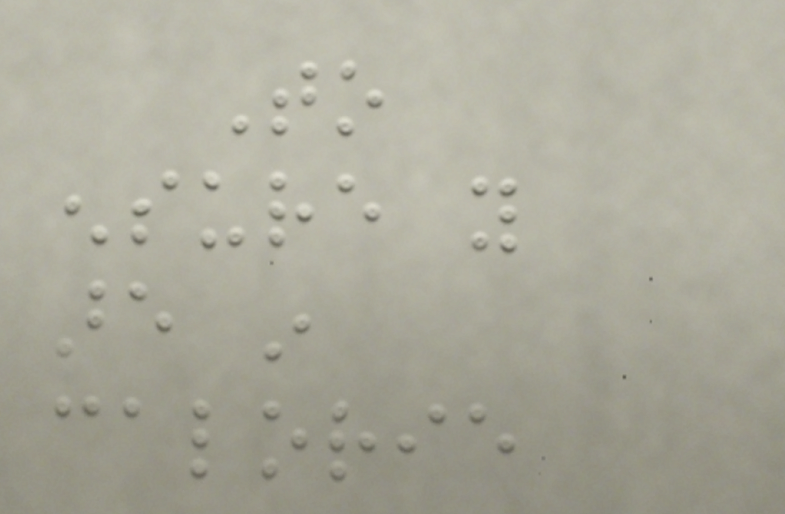To
ensure you
are in
calorie
